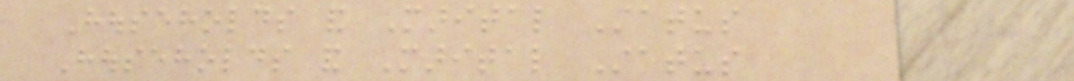Households and Marital Status
Households and Marital Status
